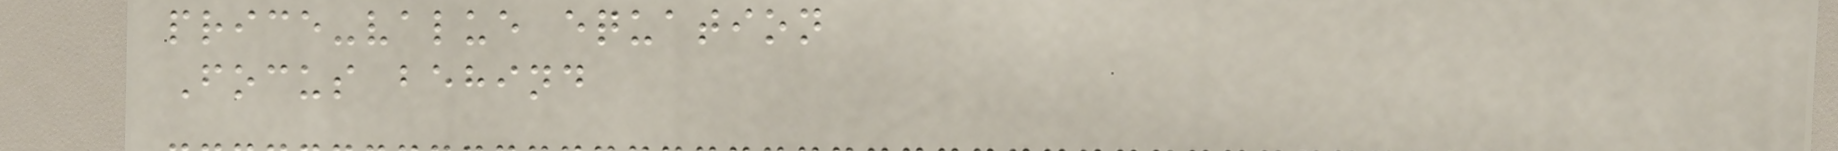price-value equation
Focus behind
